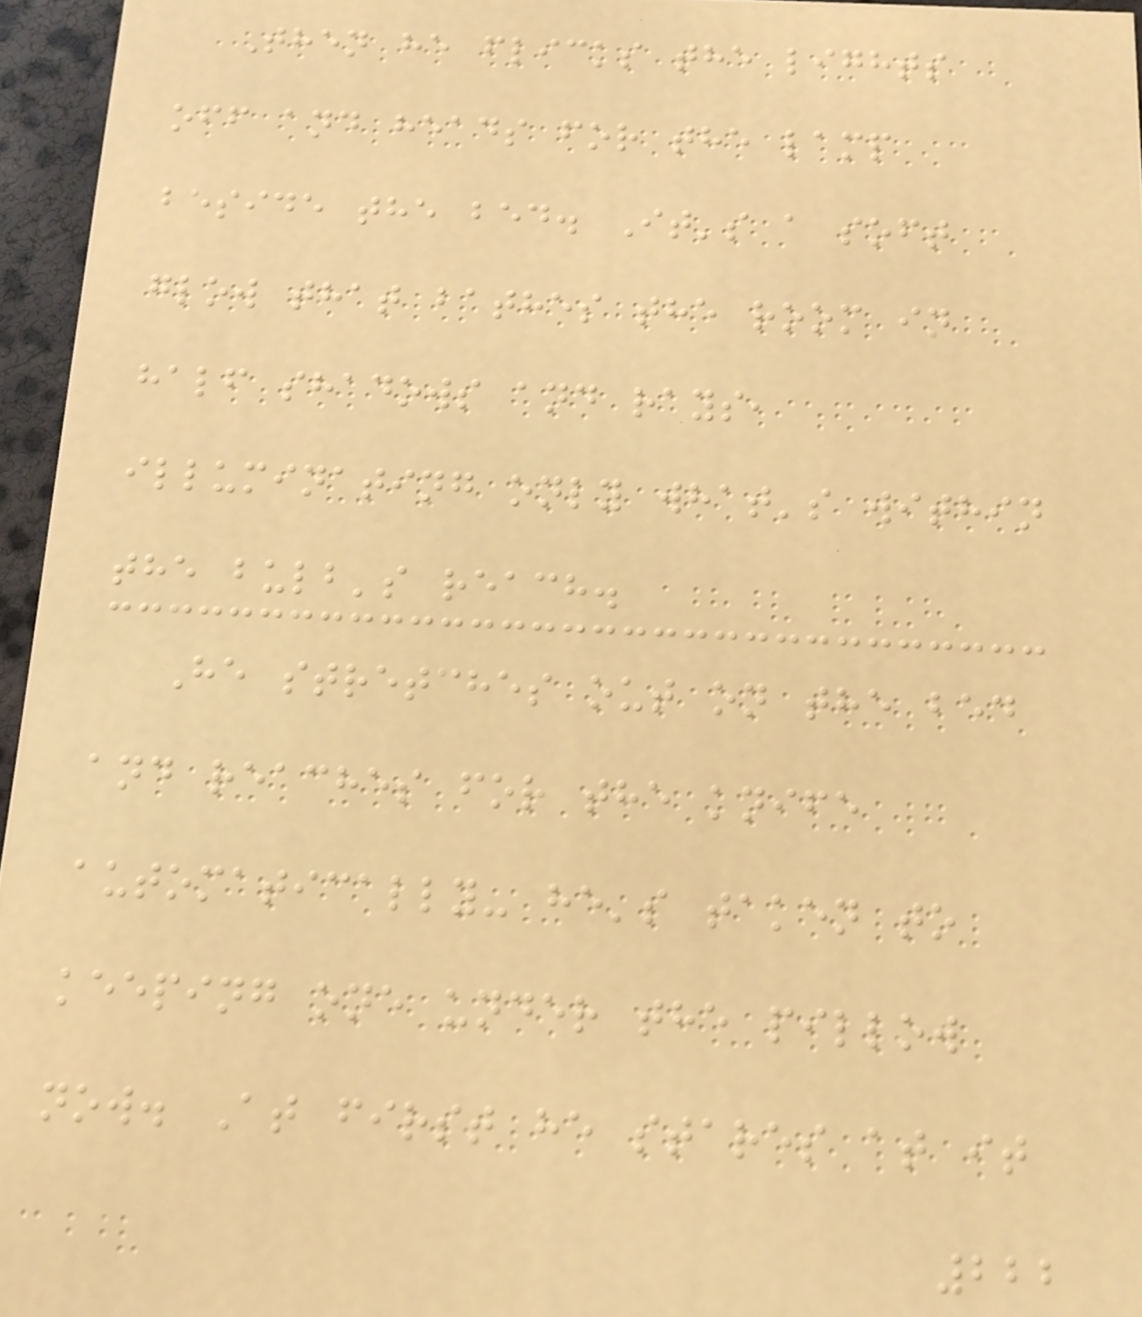Then he flicks the lights
off and heads for the lamp
beside the bed. It's a soft
glow that bathes the room in
half shadows and rays,
illuminating only what's within
the bulb's reach.
He stretches out on the bed
and reaches for the knife
automatically- he's taken to
keeping one under the pillow
now. At first he stares at it
222
